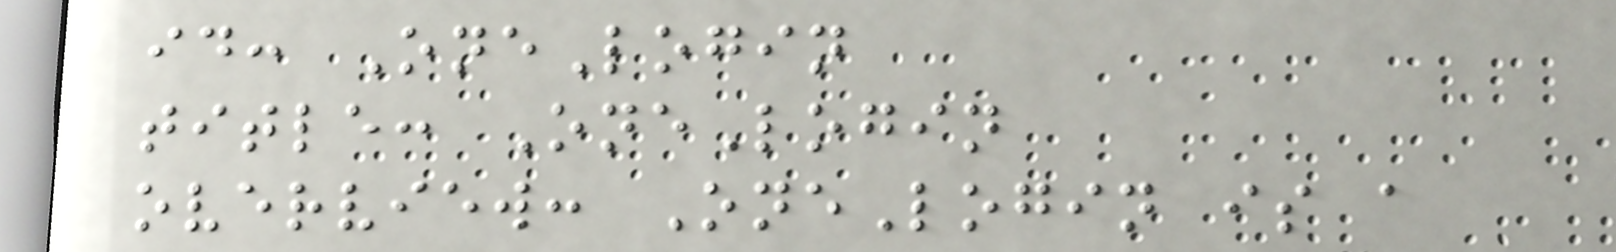id: OneLogin
title: OneLogin
overview: OneLogin is a
